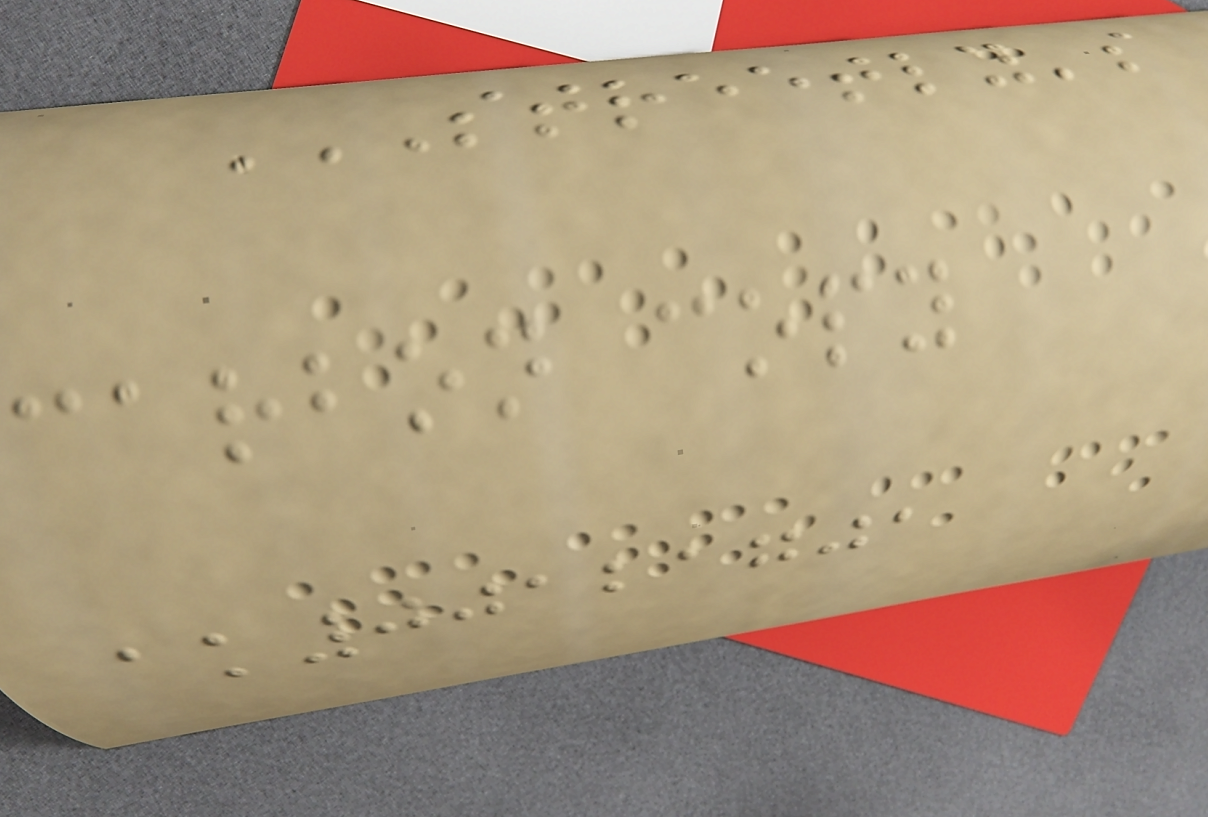STREETLY'S
CARBON COPY
AK00121701
